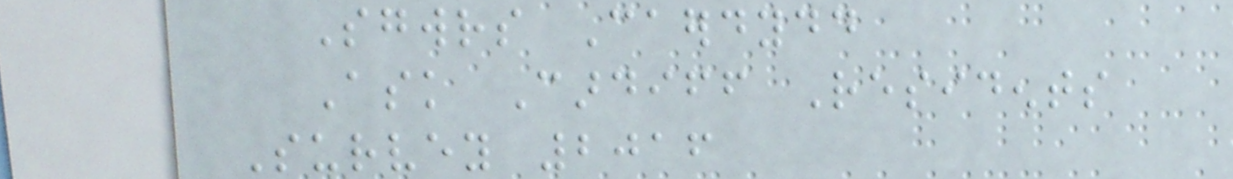Sgwrs Caerdydd
Ask Cardiff Residents
Survey 2016
